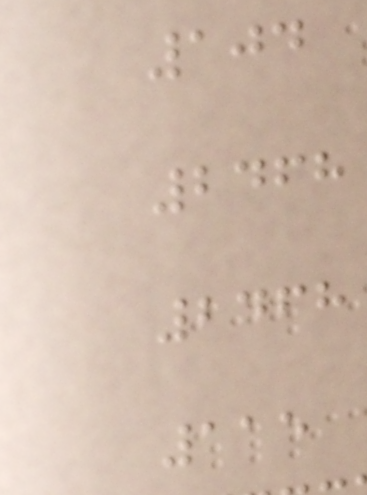104
2468
2468
115
